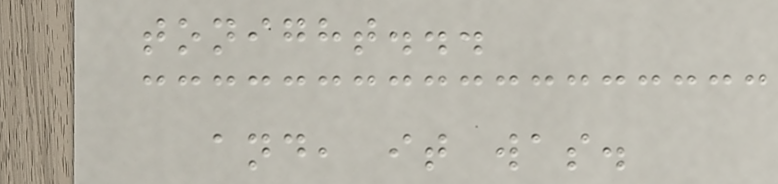tonight...
and, it was.
